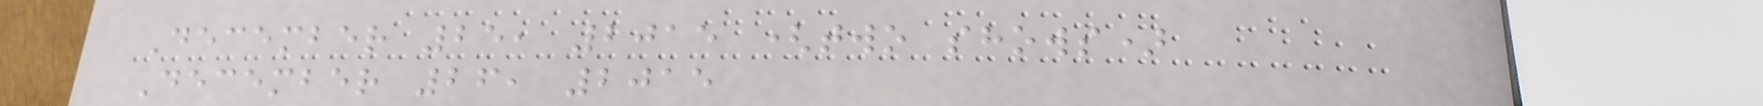December 25, 2015 (two shows)
December 26, 2015
